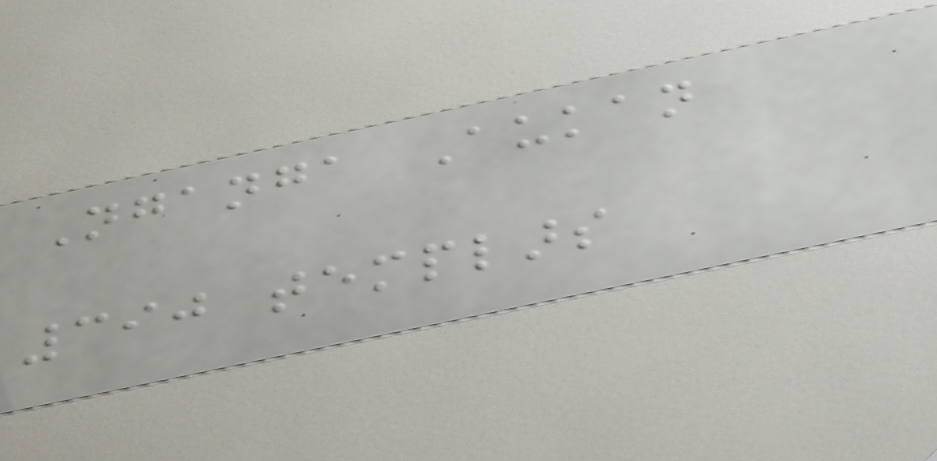Nganga Aukan
390 templars
